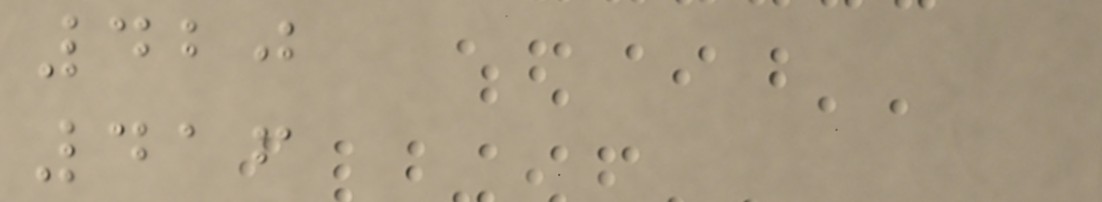420
416
